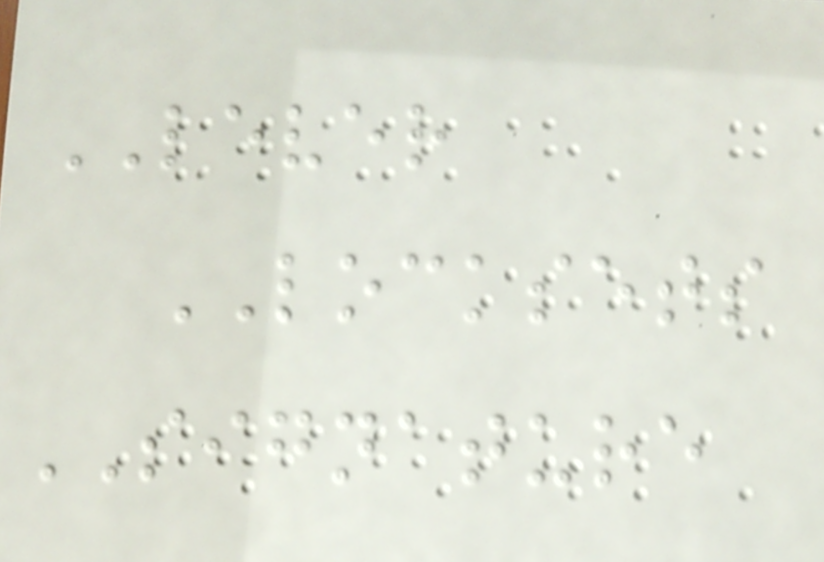LEVER
LOCKSETS
SIGNATURE
